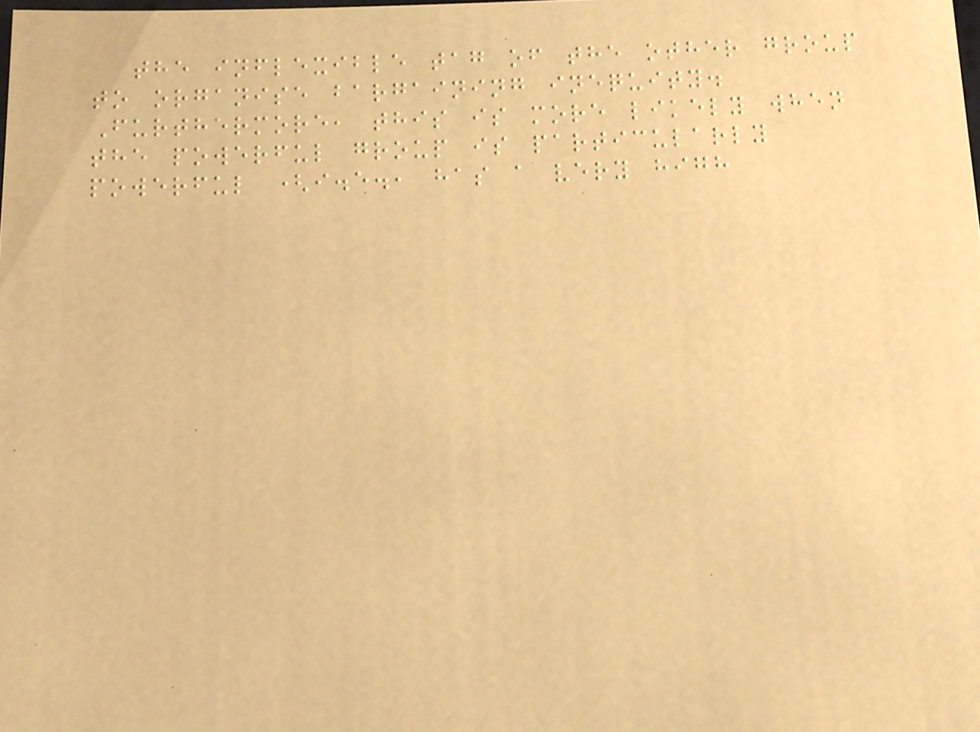the inflexible tag of the other group
to organise bargaining inequity.
Furthermore, this is more likely when
the powerful group is particularly
powerful (i.e., has a very high
